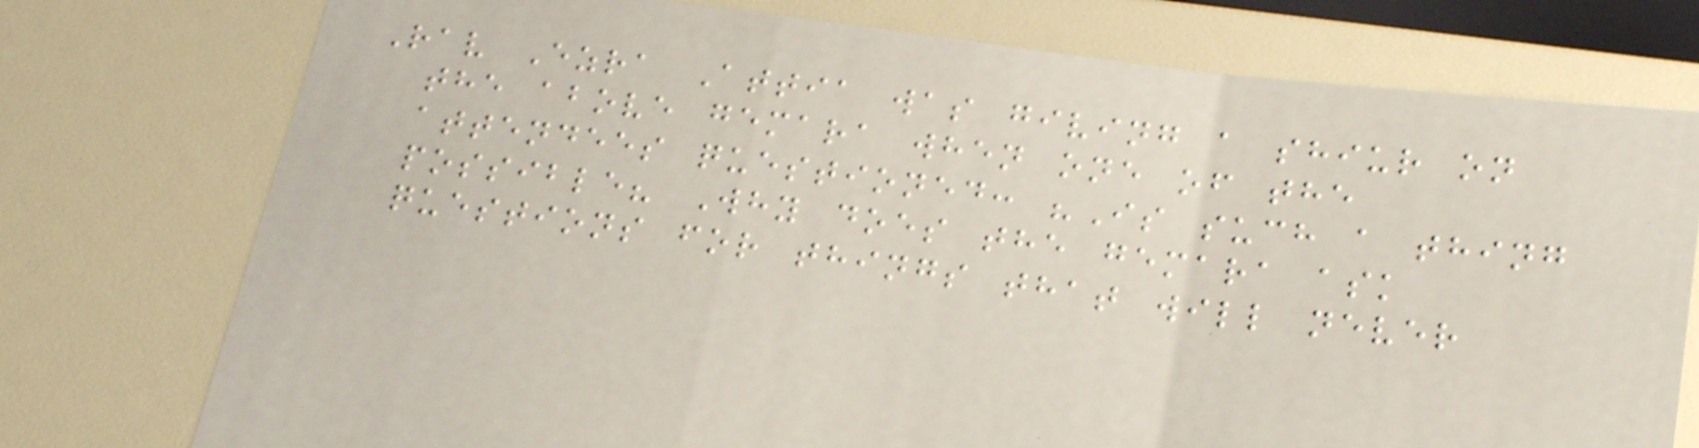Rav Ezra Attia was giving a shiur on
the above gemara when one of the
attendees questioned: "Is such a thing
possible? Why does the gemara ask
questions for things that will never
